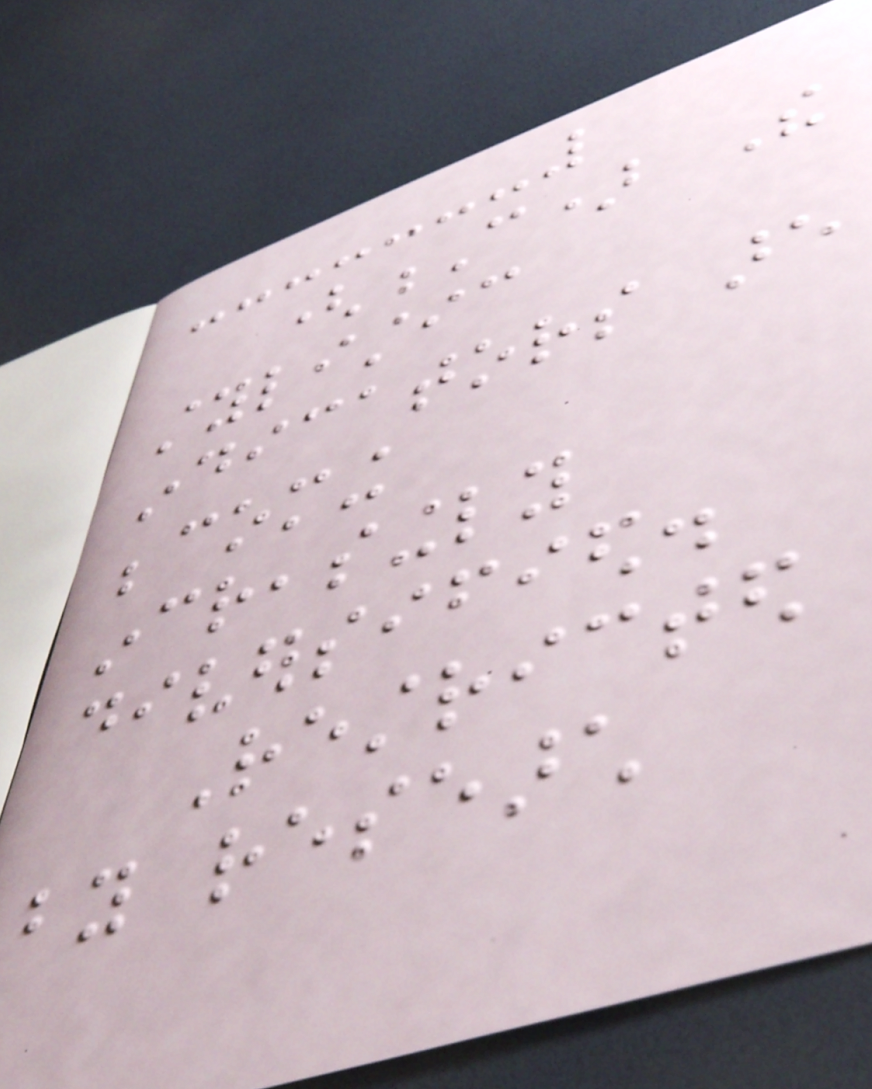(C) The
stylistic
indicators are
becoming
increasingly
diversified.
Restricted
by research
